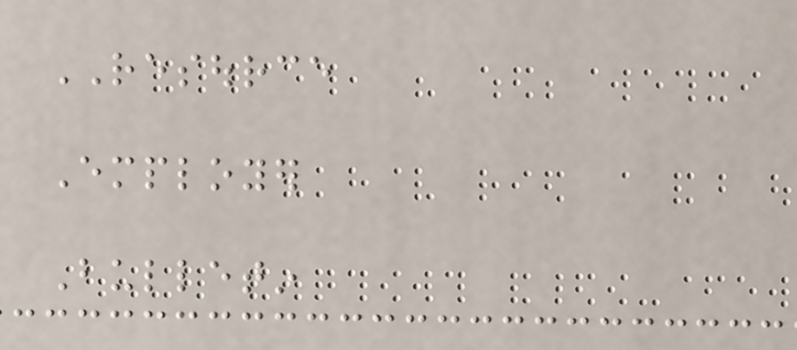RESOURCE
Employer
Bulletin
